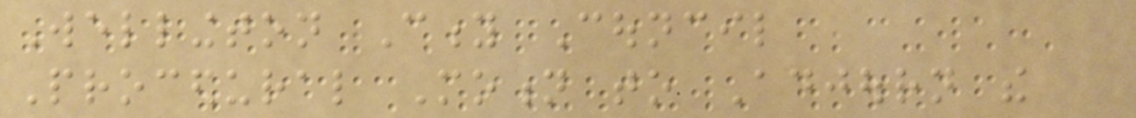Wellington City Council
Procedural Motion to Adjourn the
